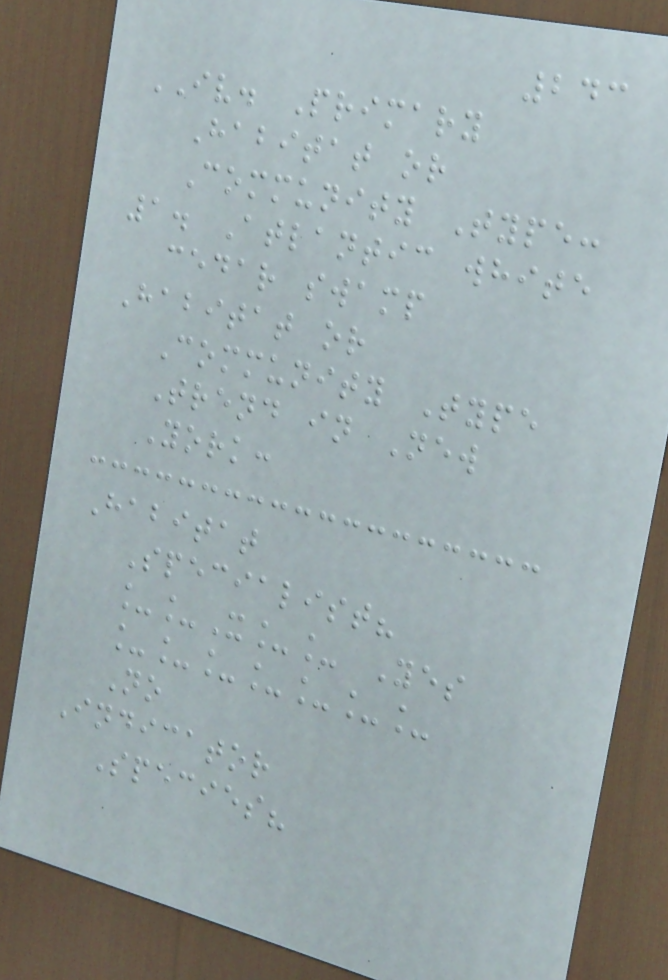243
IV. Primary
Habitat or
Community Type:
1. Atlantic white
cedar swamp
Habitat or
Community Type
Trend in New
York:
Habitat
Specialist?
__X__ Yes
_______
No
Indicator
Species?
